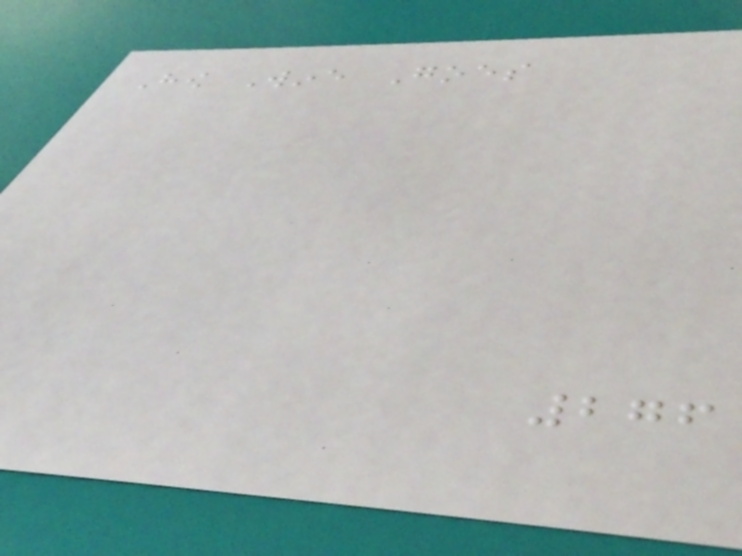How Wine Goes
276
